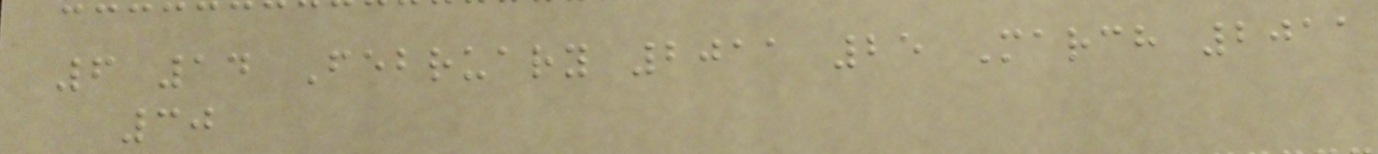6 14 February 2011 25 March 2011
30
